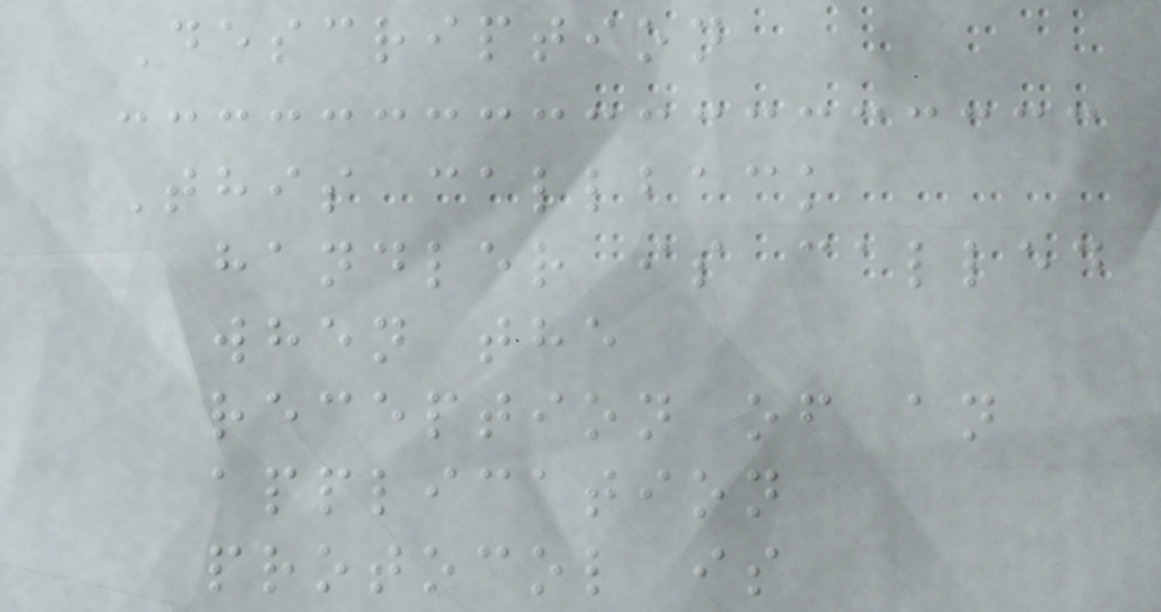Description
This callback
handler is called
when the
reception of an
application
protocol is
